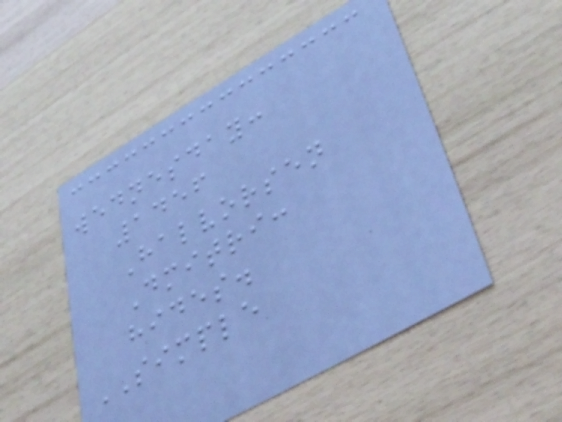wednesday:
1456
Halvorsen
Dmitri:
hides.
SIMPLE
